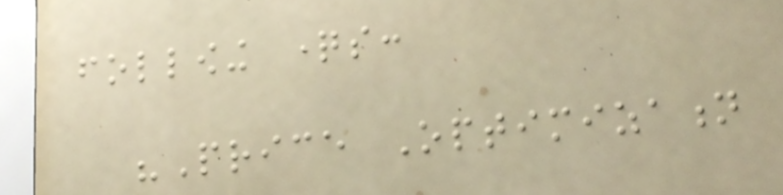following questions:
"Price Optimization
